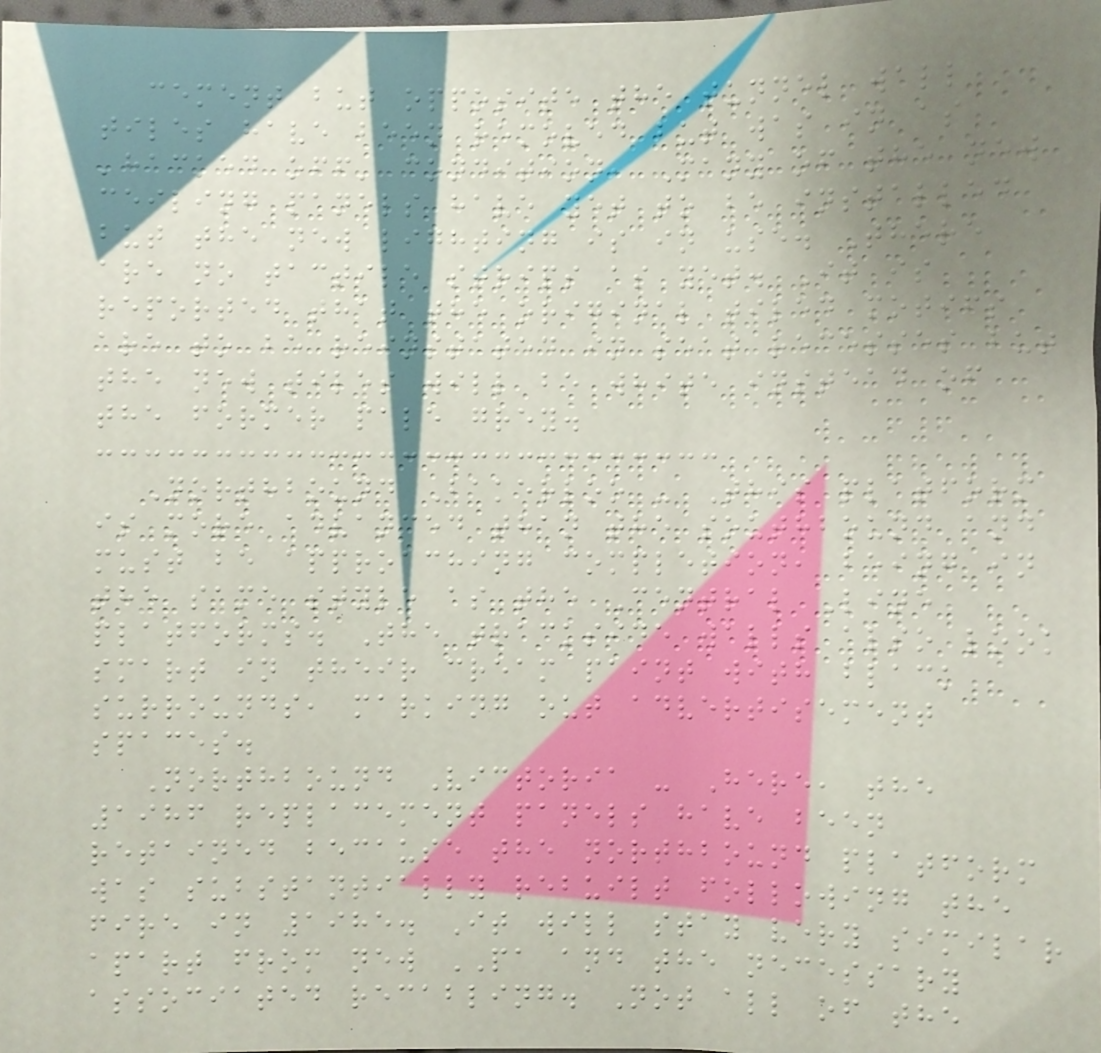cement but opposite the tunnel wall
tiles have been removed but was in as
'hacked off' condition, Many of the new
ceiling panels have yet to be installed
but the new lighting is in use. There
are no tactile strips as yet. It is
reported that the original tiled motifs
are to be reinstated in seat recesses but
the new tiles will be white instead of
the former pale grey.
Northbound Bakerloo - This platform
is more advanced than the southbound and
must be approaching completion, being in
the same style as the Central Line
platforms. The trackside walls also look
smart in their cream paint with black
surrounds, marking out advertisement
spaces.
Northbound Victoria - Here, the
1986 replacement panels have been
retained because the northbound platform
was substantially rebuilt following the
fire in 1985. It will stay very similar
apart from new PA and the necessary
associated recabling. Not all of the
